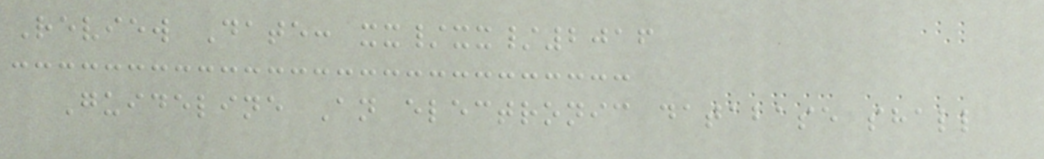Review Date: xx/xx/2016
Guideline An electronic database shall
